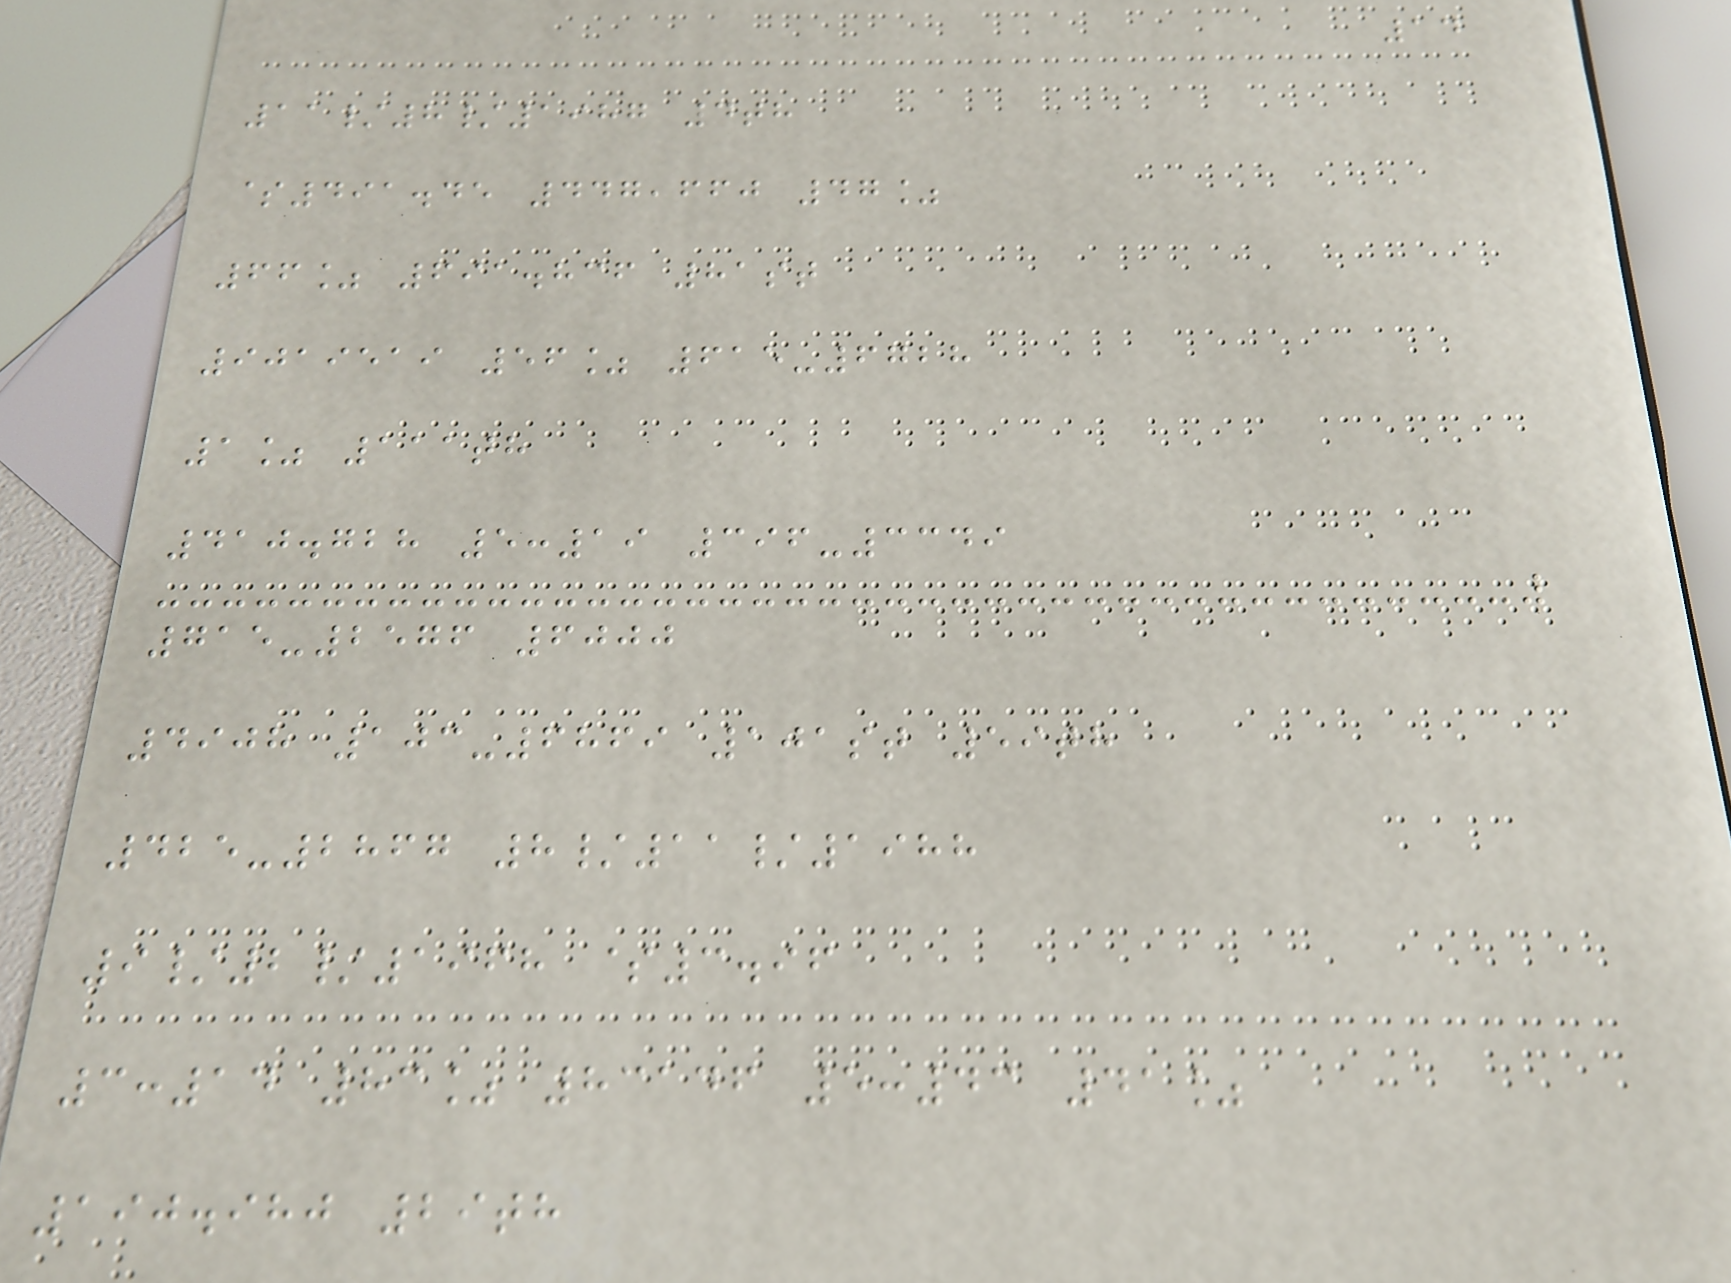14
11/8/1987 4th
$491.45 447,660 47%
66% 691.836 81st
9019519 56% 615-6728
1% 111th
410.728 5:19 396-3349
715-2576 6000
4908 103-6869 101st 59th
425-2867 8/11/1988
9/2/1968 $3.96
3:14 83% 83146 5:43 41%
190.980 29th
